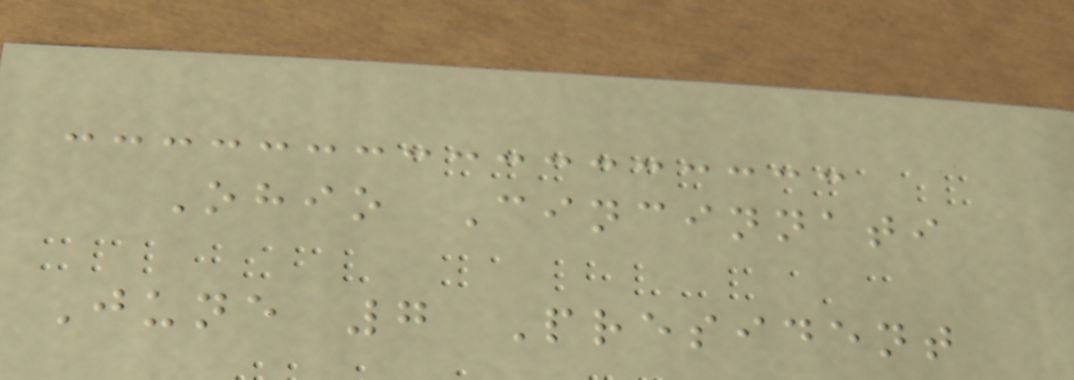Ohio Cincinnati
June 7 President
